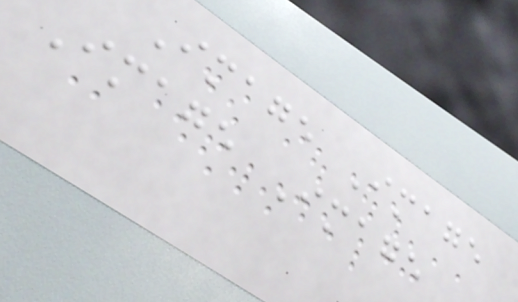Image Image
Image Image
